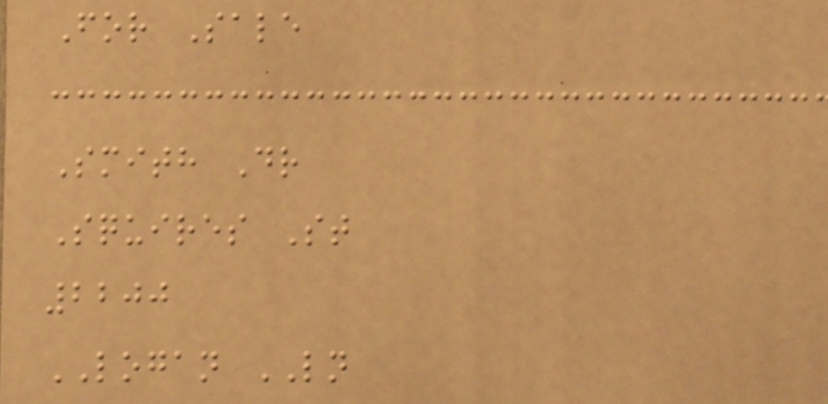For Sale
Smith Dr
Squires St
2200
LOGAN LN
